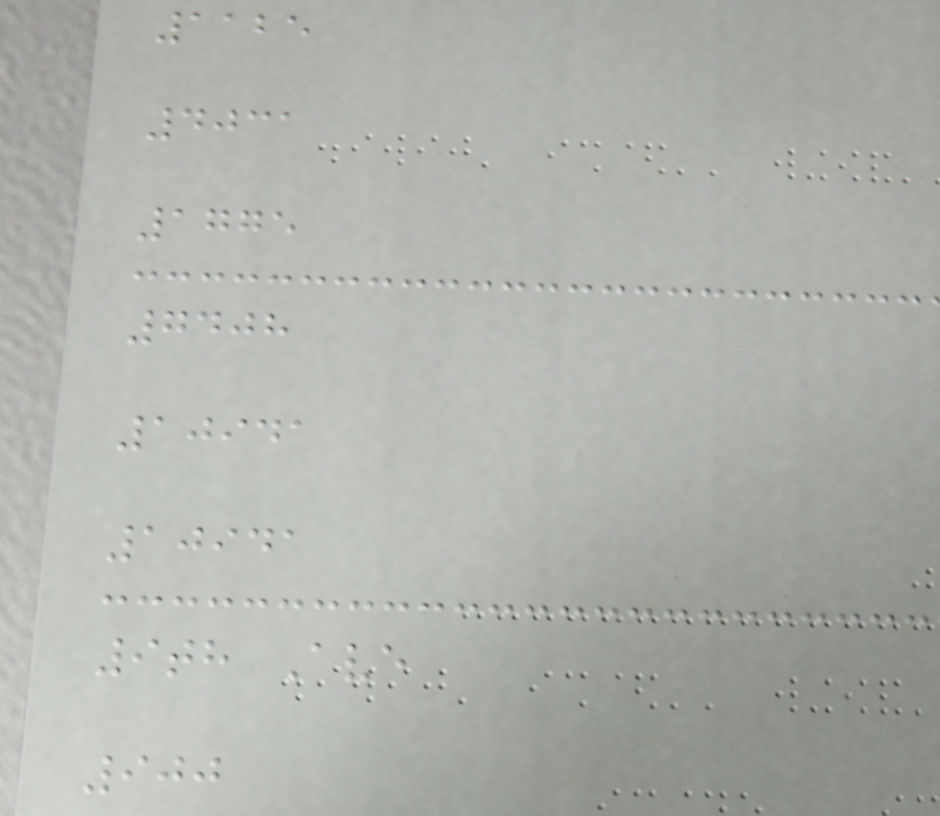1125
4031
1775
7408
10941
10941
9th Ave
900
